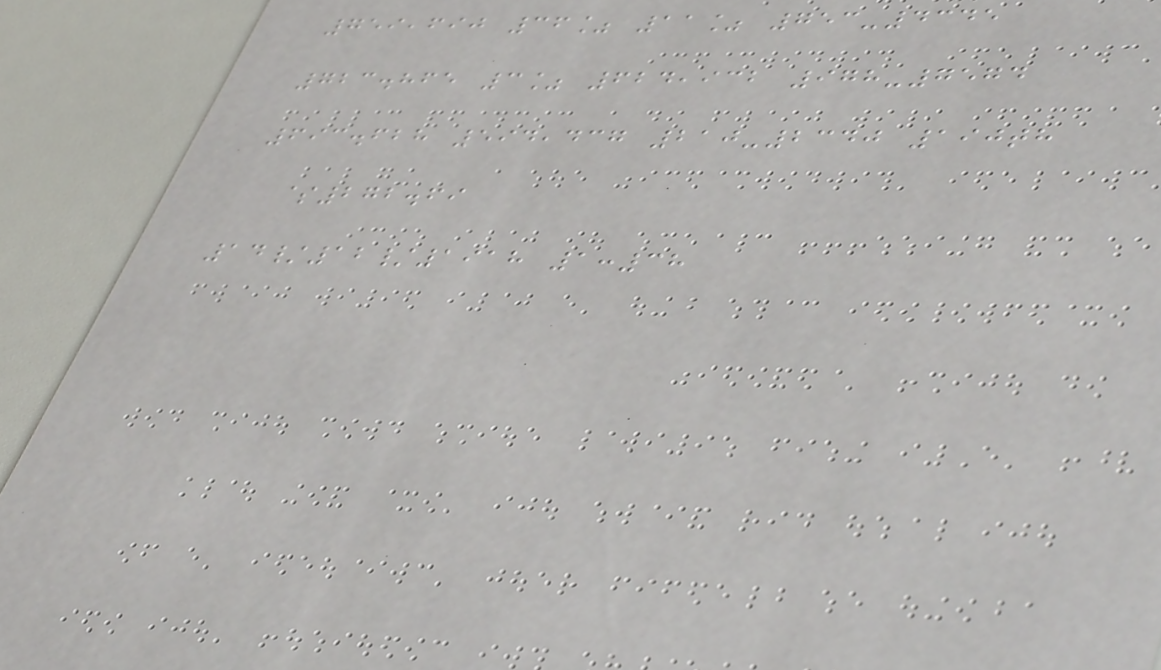759,690 36% 11% 753-4345
723.865 3% 624,932 978-7574
693.628 594,437 210-2340 190th
$272.69
14/12/1918 1:38
